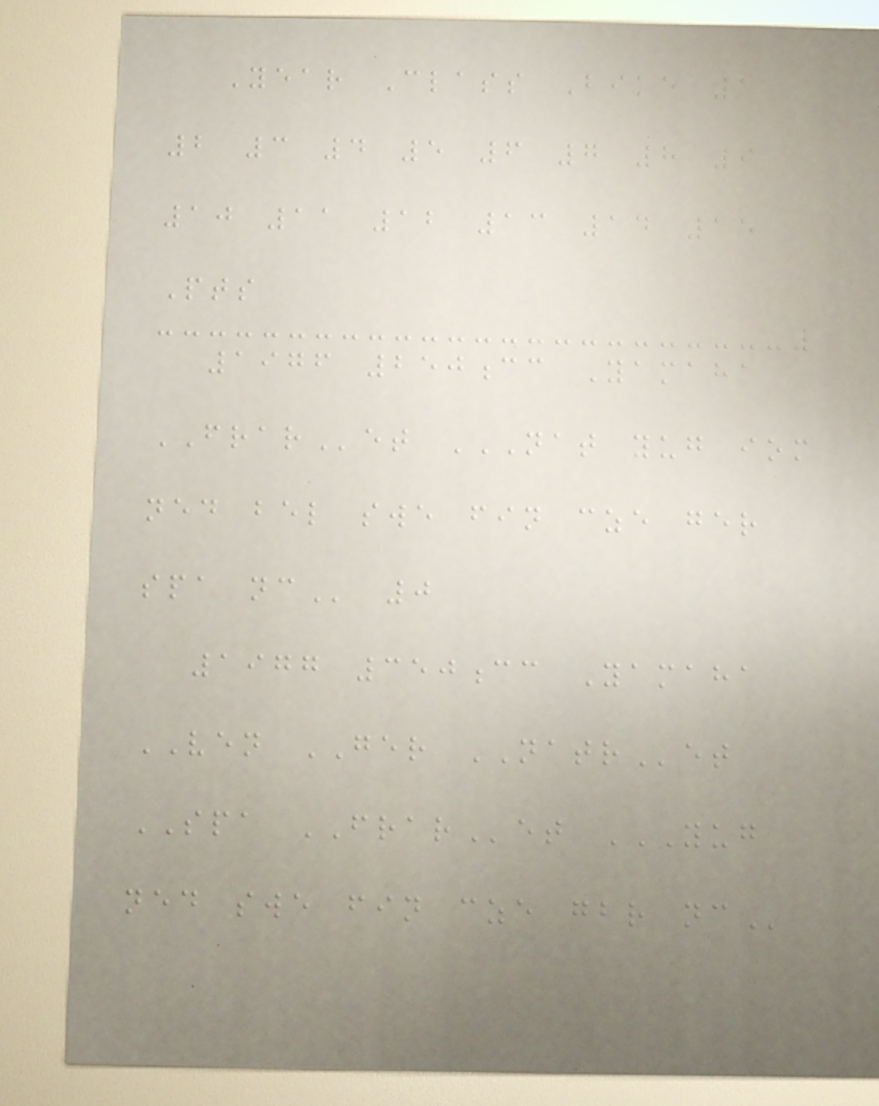Year Class Bike 1
2 3 4 5 6 7 8 9
10 11 12 13 14 15
Pts
1976 250cc Yamaha
FRARet NAT YUG IOM
NED BEL SWE FIN CZE GER
SPA NC 0
1977 350cc Yamaha
VEN GER NATRet
SPA FRARet YUG
NED SWE FIN CZE GBR NC
